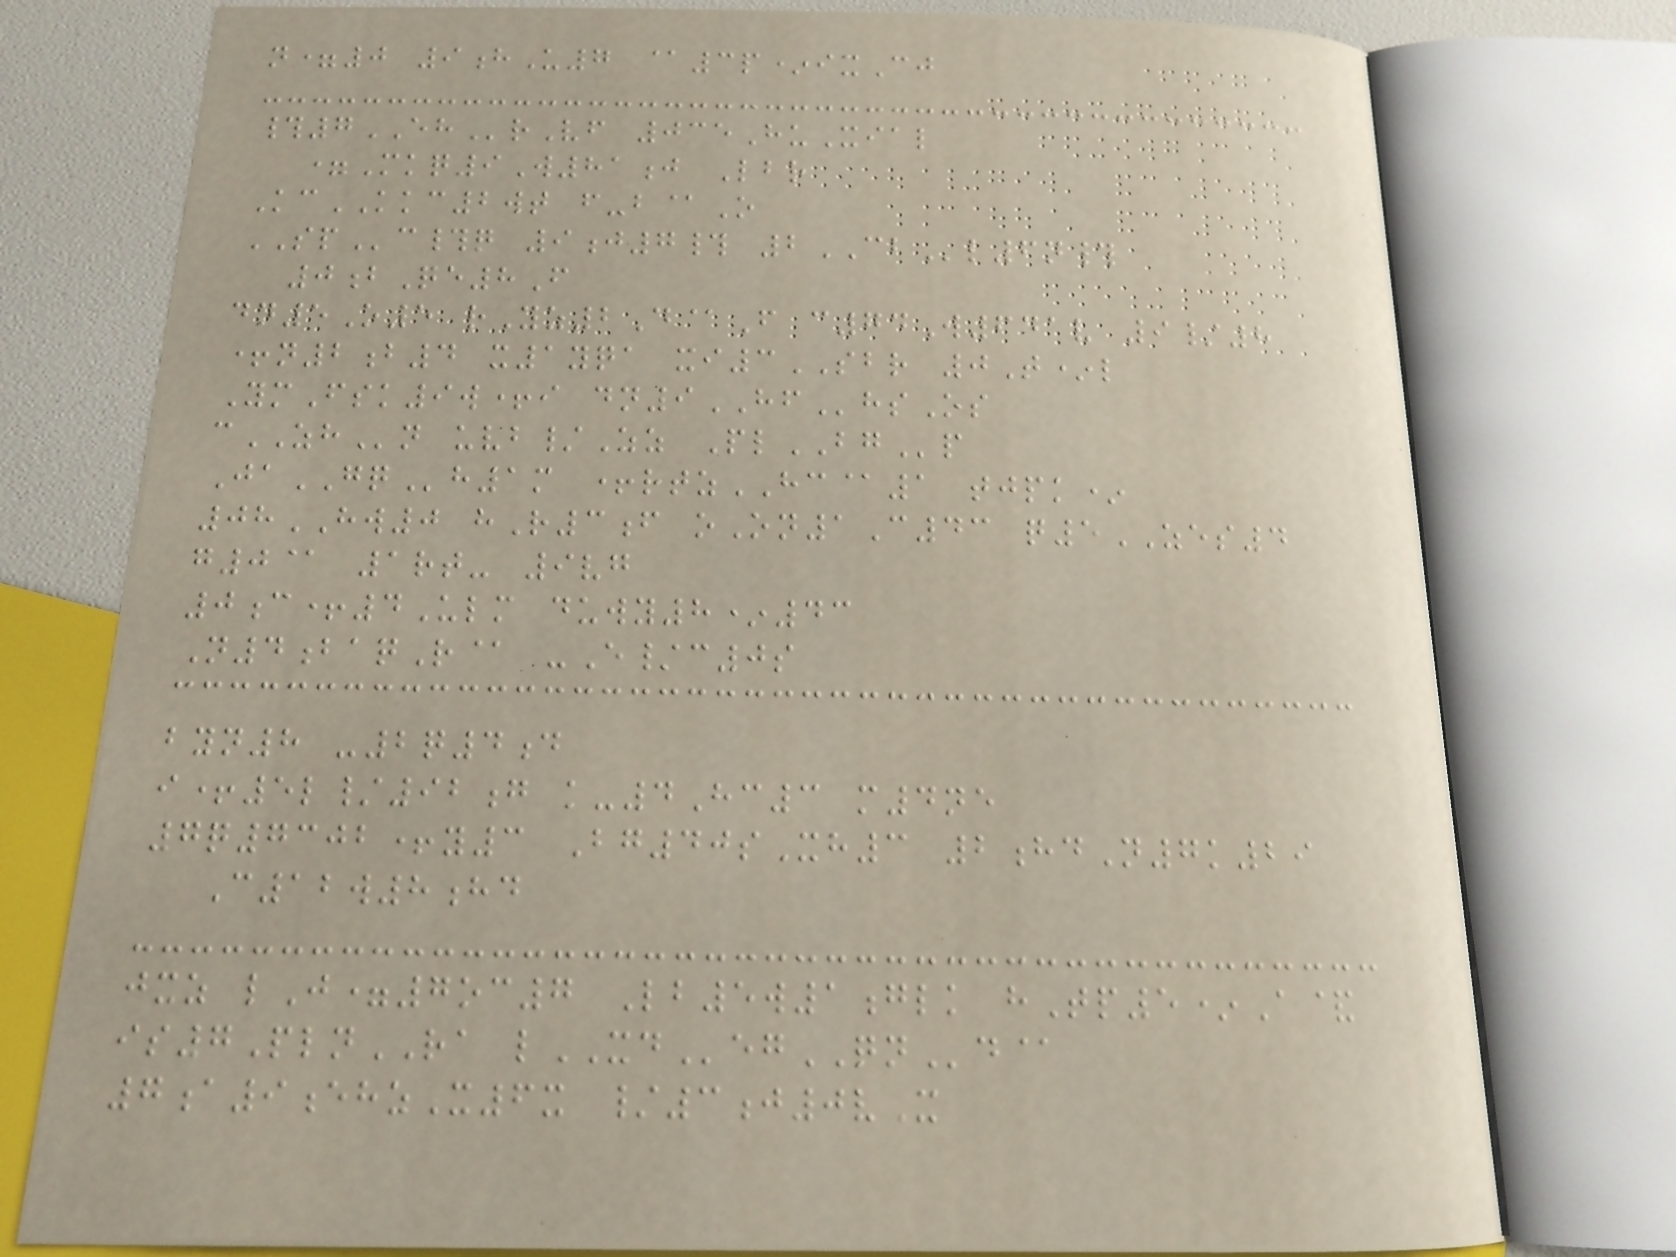n=0 9hU7 @3p*ixCj
#7EHrVf 035HuXial
=Mkq9W81j Lbr
KcKKC2wt f-b@O
SPc#q 9j7# 2CBl6n#
0bQe8F
dn5O5 rYz2D@F c74W641v 9/8
+n2b4 x1yqa xi3SBR 0T*l
YmFsk9w+i dn9HFhsOs
cZHn uvb/Zz PlBGp
JaGQh1m +rtzHC@1 tjpk*
08HW0 hR3f oOn1C43 q5ZES4
g0@ 1rt- 9vg
0c+4Ulm duwy8*43
N4baqR@ -E/c0s
byn8 -2q4d
i+5l/92g k-4Hc3 m4ne
7q7302+y3 Bg40sXh3 2hdN7k29
C12w8hd
jxz lJ=7oc7 Lb5w1glk hTp5*A&
is7PlnRA lXDegQNd@
7a9ehzX6x /3j0vX
